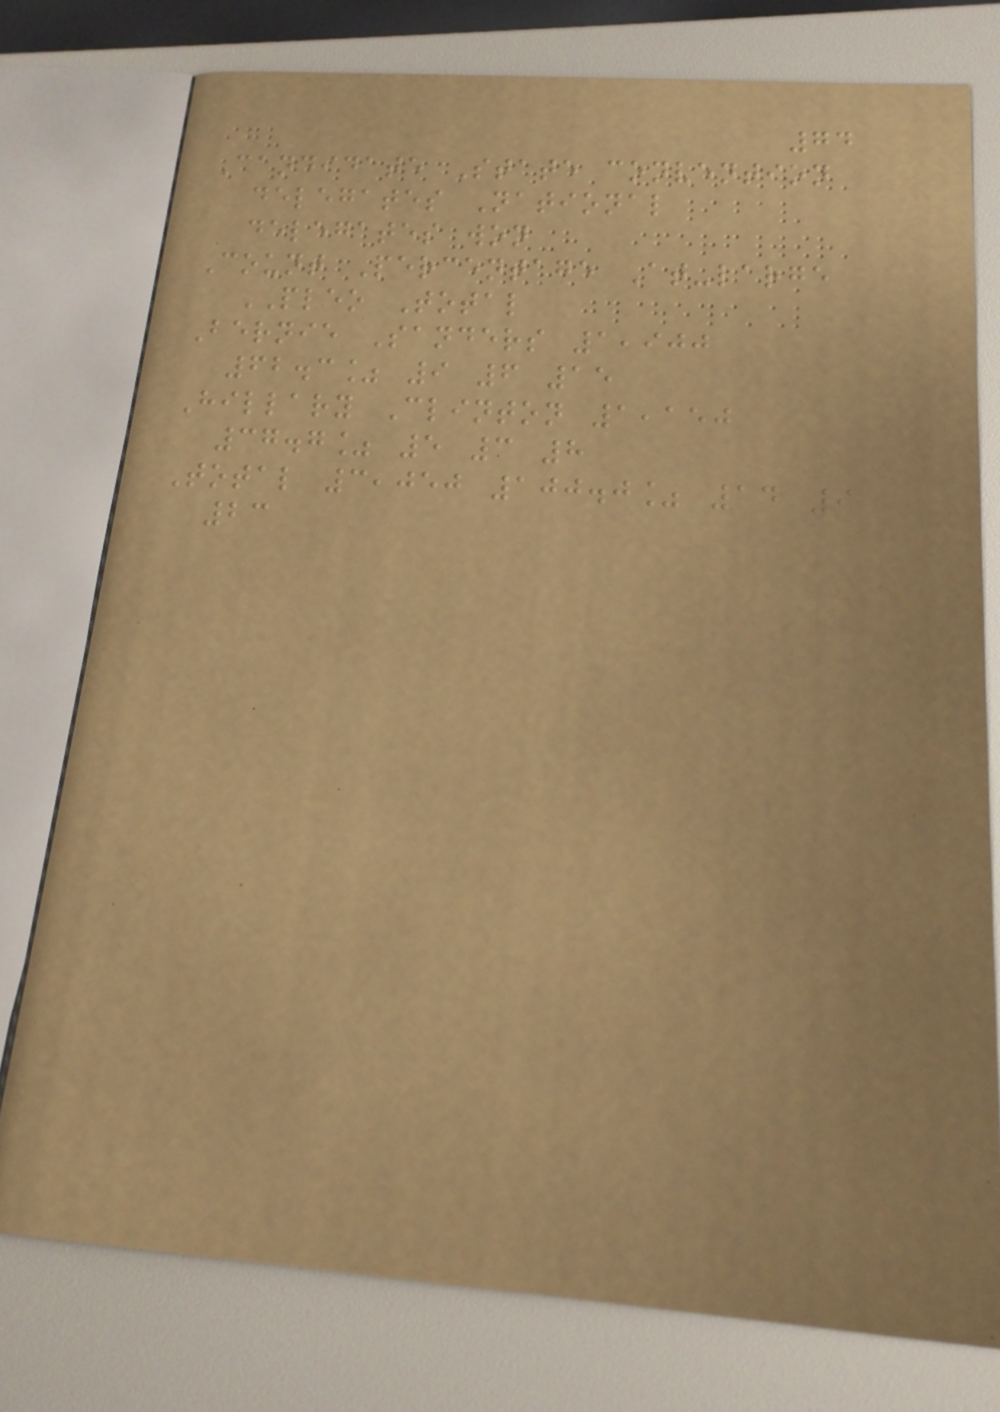74
Candidate State convention
delegates National
delegates won
Count Percentage At-large
PLEO Total
Bernie Sanders 1,900
62.3% 9 6 15
Hillary Clinton 1,150
37.7% 5 3 8
Total 3,050 100.0% 14 9
23
